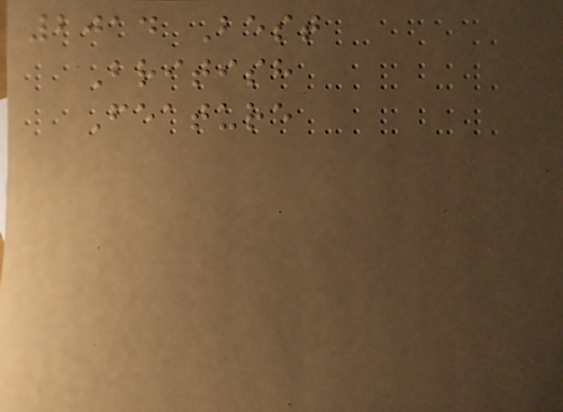2014 Best
British
Feature
